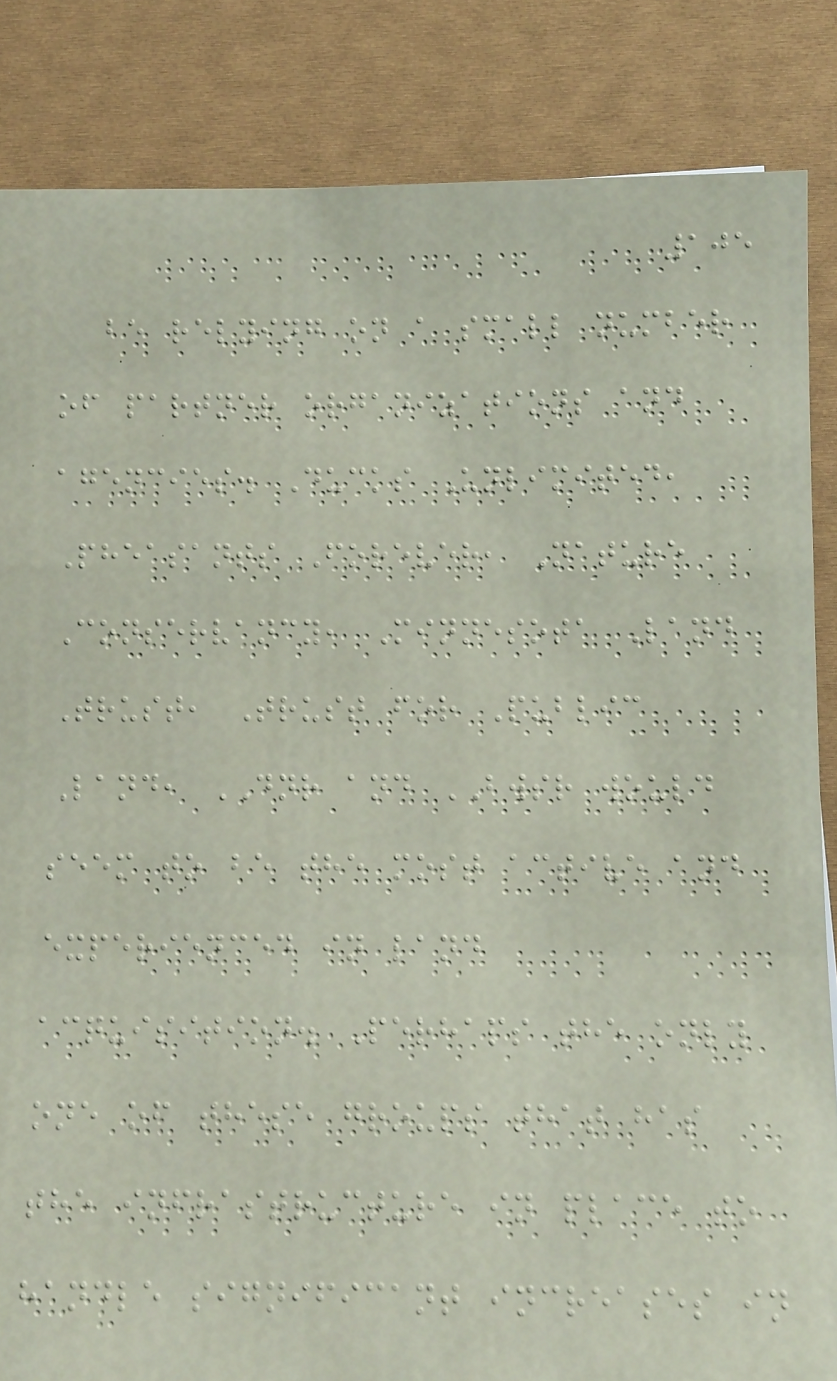105
be relying on a small number
of partner organizations and
agencies. Ducks Unlimited,
Pheasants Forever, Nature
Conservancy, Minnesota Land
Trust, Trust for Public
Land, DNR and BWSR would
seem to be the most active and
experienced in land
acquisition. Perhaps the only
one of these groups that has
the infrastructure in place to
handle significant increases in
